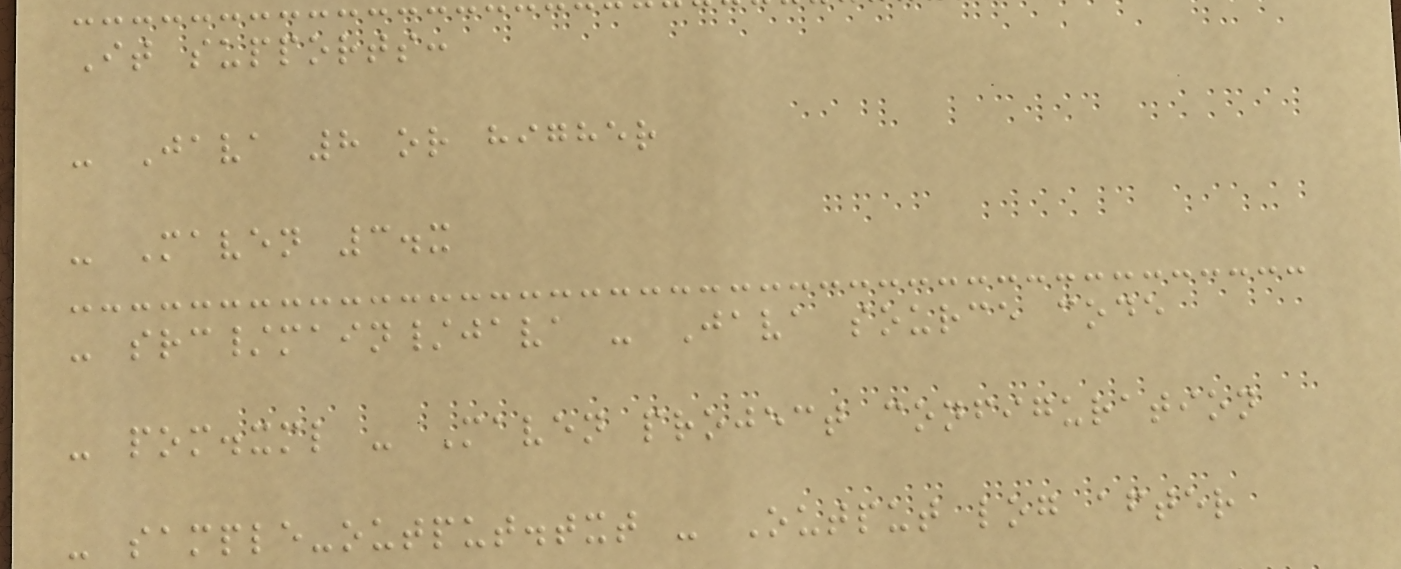It supports:
- Java 8 or higher
- Maven 3.x
- src/main/java - Java source code
- pom.xml - Maven project configuration
- sample-output.txt - Output log after
